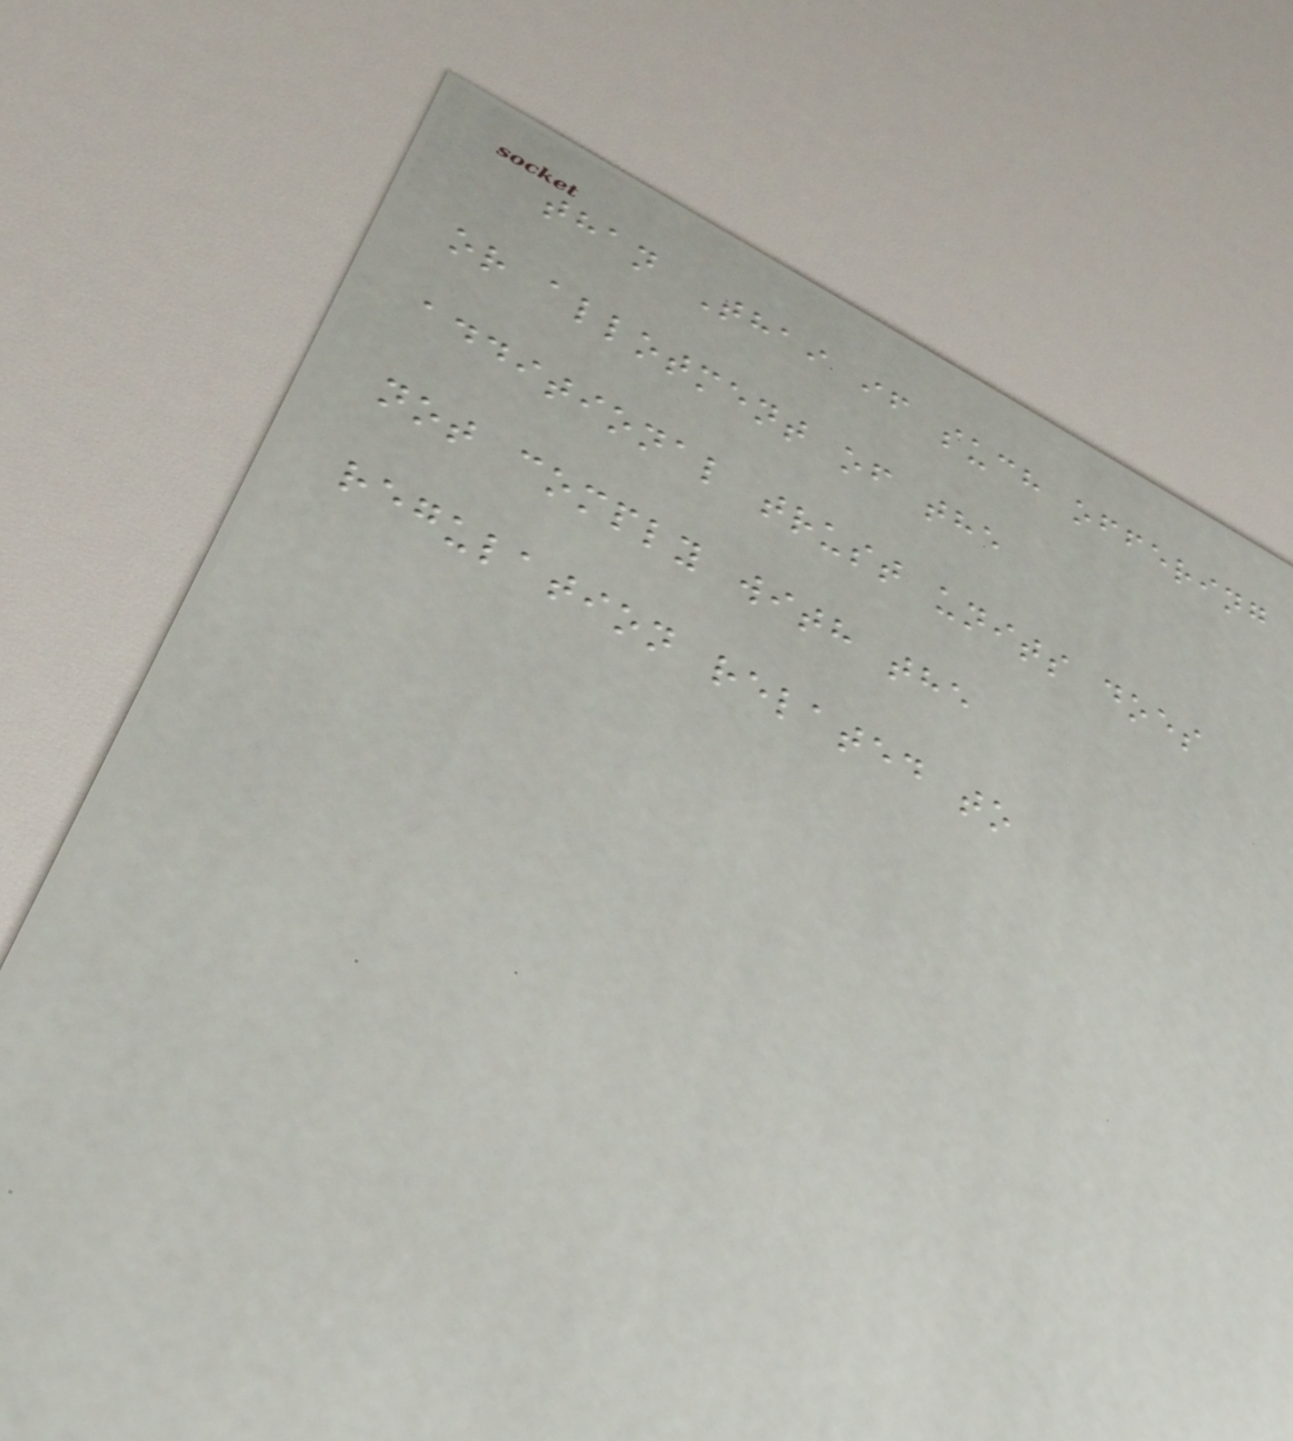than Thai if such offering
or allotment of the
additional trust units does
not comply with the
regulation related to
